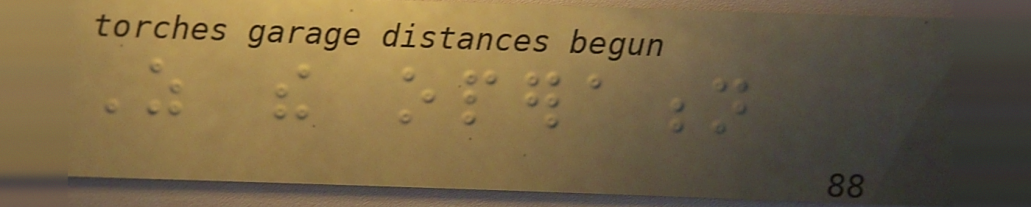As the operation
